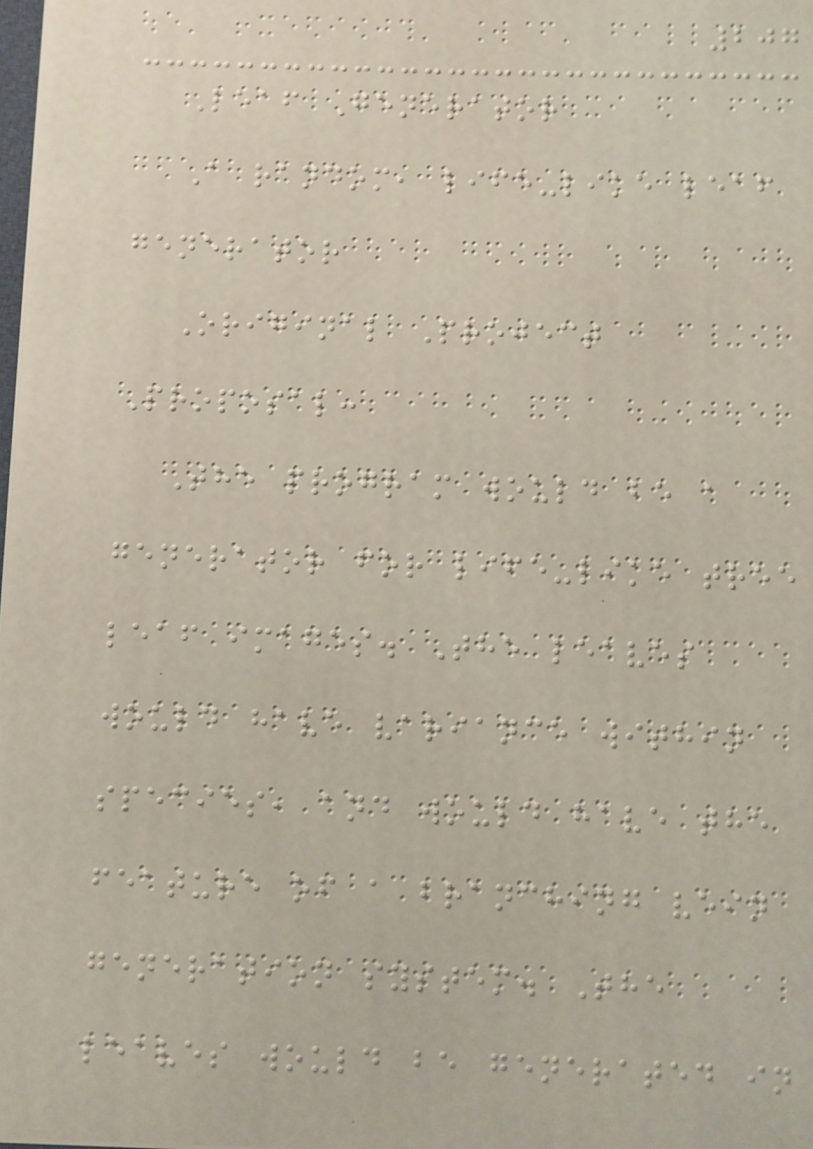207
Leaf Generator
A random, life-like leaf
generator
Original Project
Proposal:
The program would be a
generator for life-like tree
leaf images. The leaves
would have variance within
species, and would have the
feature of a branching vein
generation system. The
leaves would be generated in
